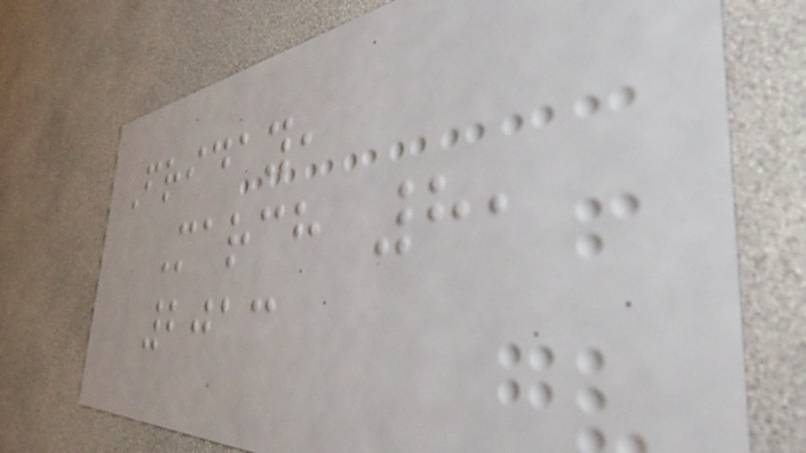Friday,
March 8,
2013
